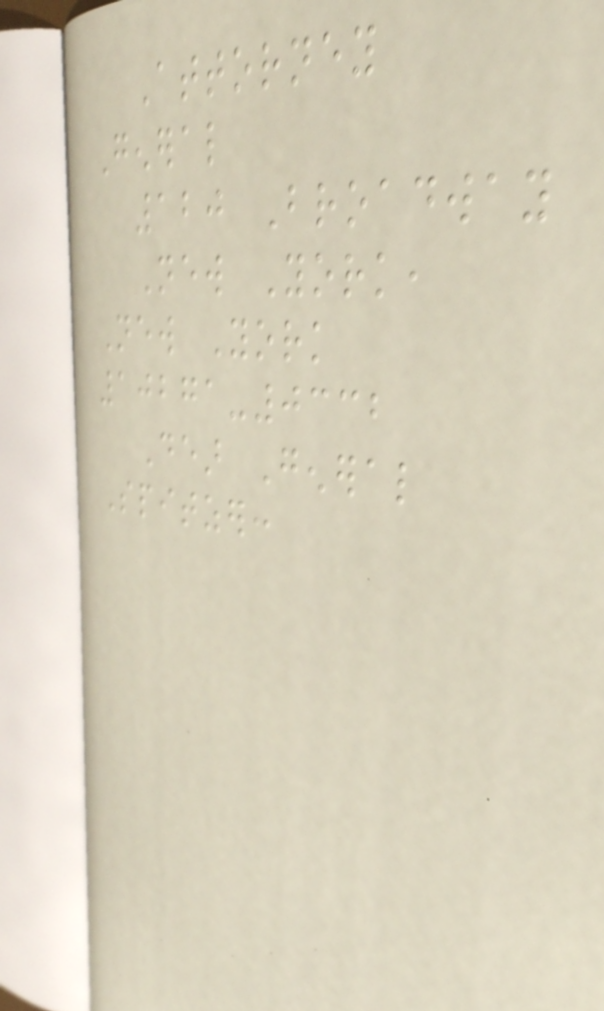Attorney
General
120 Broadway
New York,
New York
10271-0332
Dear General
Spitzer:
